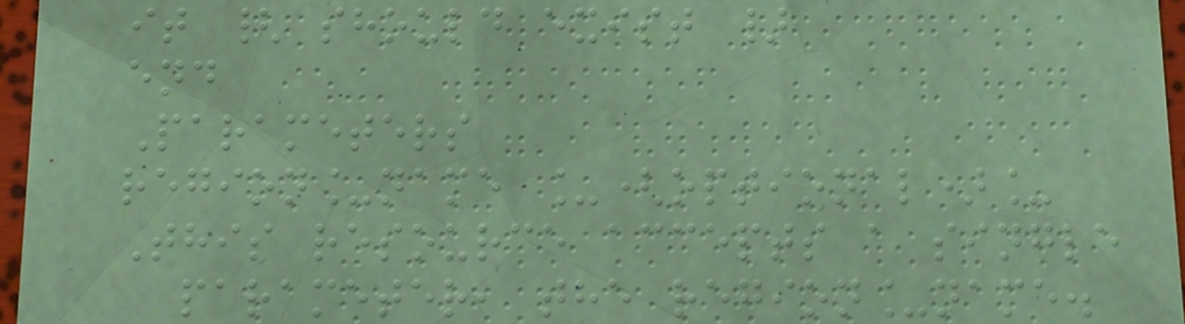it { should exist }
end
Parameters
region_name _(optional)_
This resource accepts a single
parameter, the region_name.
